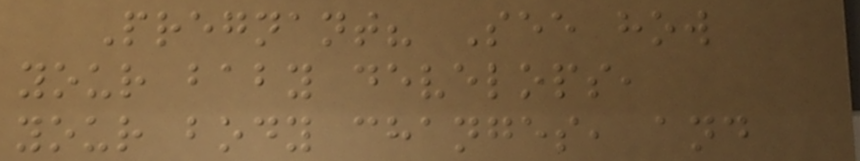Pregnant? See how
your baby develops,
your body changes, and
